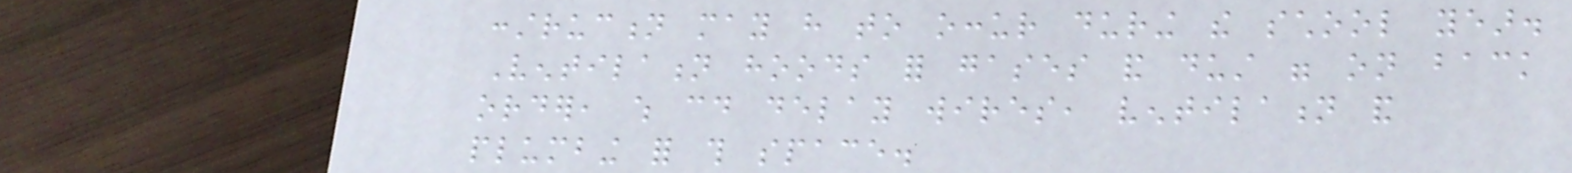construction may have to occur during the school year.
Ventilation hoods for gases and dust were on back
order, which could delay wires, ventilation and
plumbing for this space.
